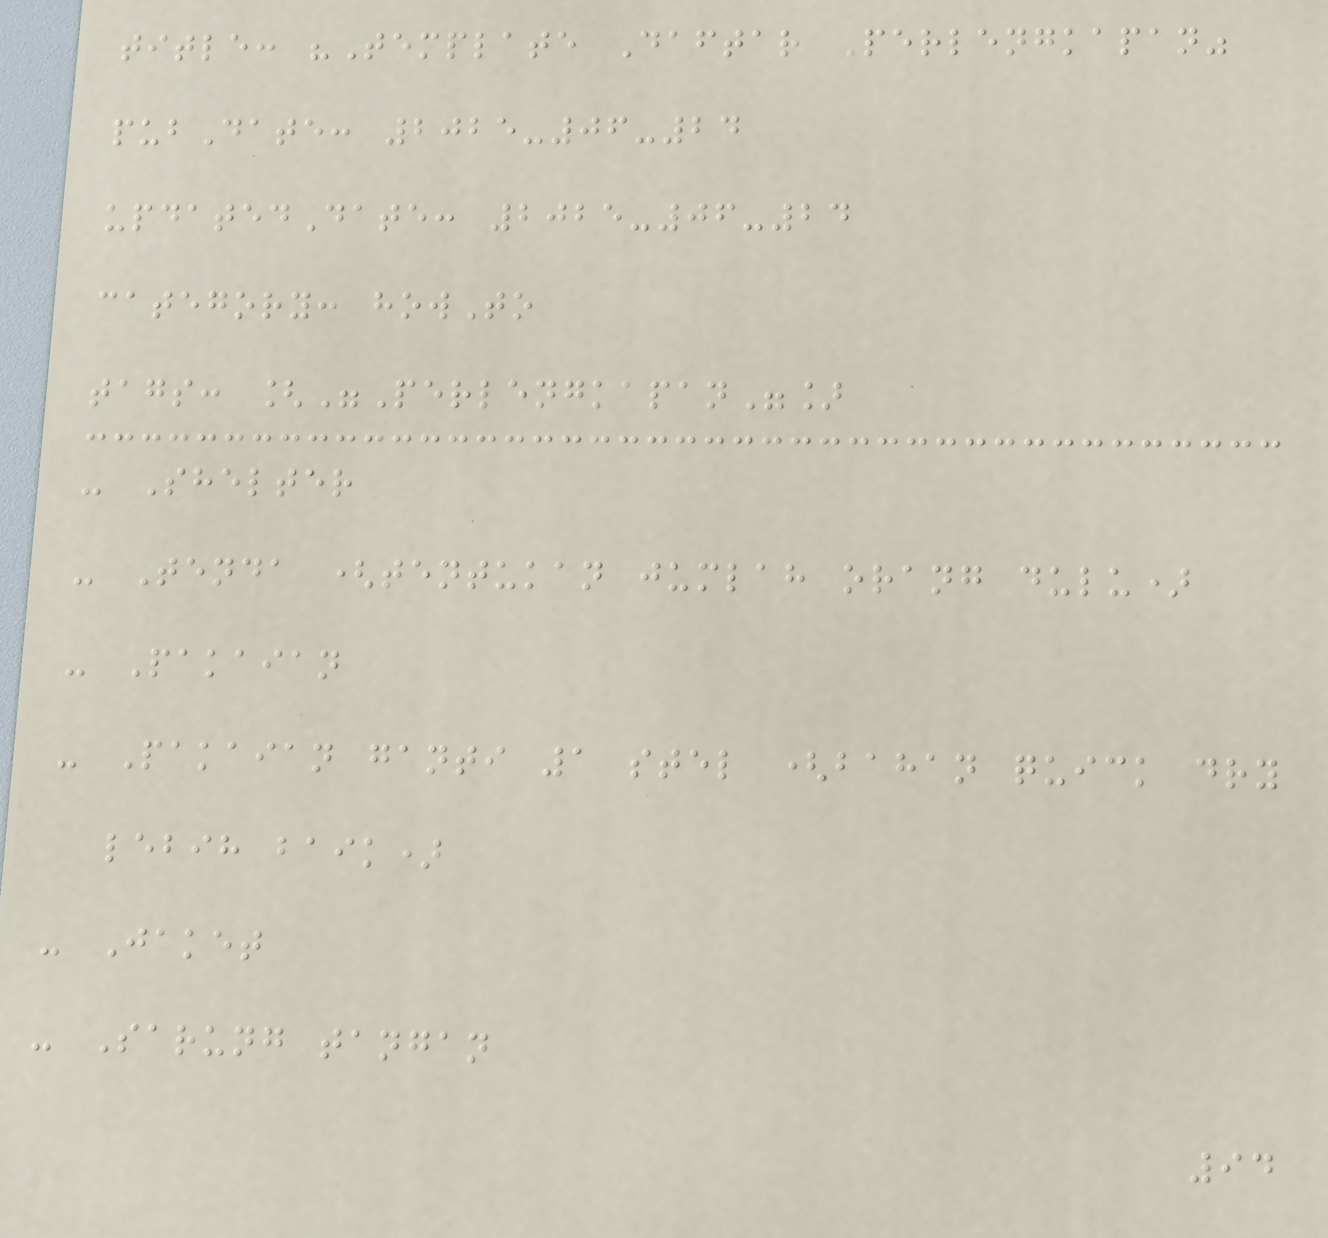title: "Template Daftar Perlengkapan"
pubDate: 2025-06-24
updatedDate: 2025-06-24
category: howTo
tags: ["Perlengkapan"]
- Shelter
- Tenda (tentukan jumlah orang dulu)
- Pakaian
- Pakaian ganti 1 stel (bahan quick dry
lebih baik)
- Jaket
- Sarung tangan
94
